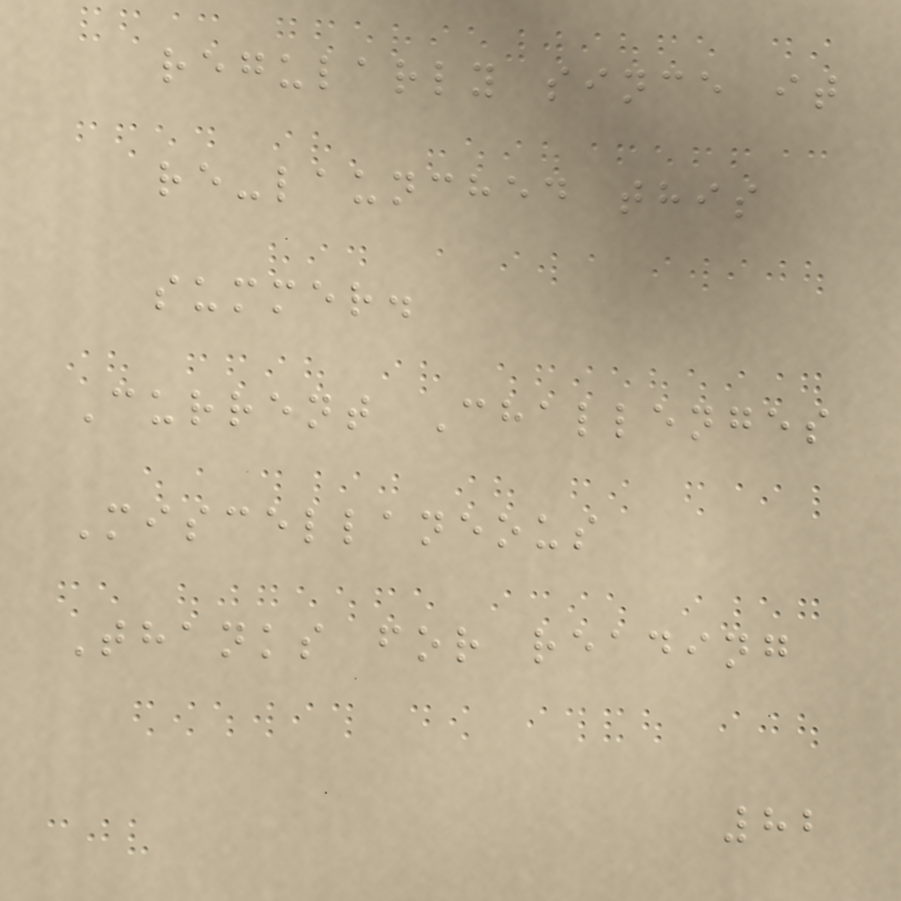regularly since it
re-launched this
summer.
Current Challenges
Miscellaneous
Thanks for reading
82
